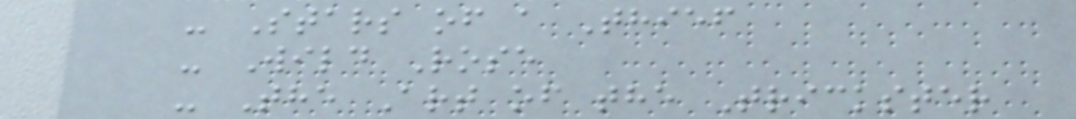- Stars of a Thief
- Wild Rose
- The Art of the Trickster
